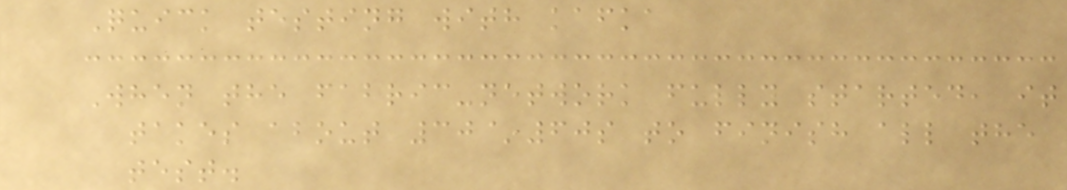Quick testing with kafka
When the fabric-network fully started, it
takes about 30~60s to finish all the
test.
